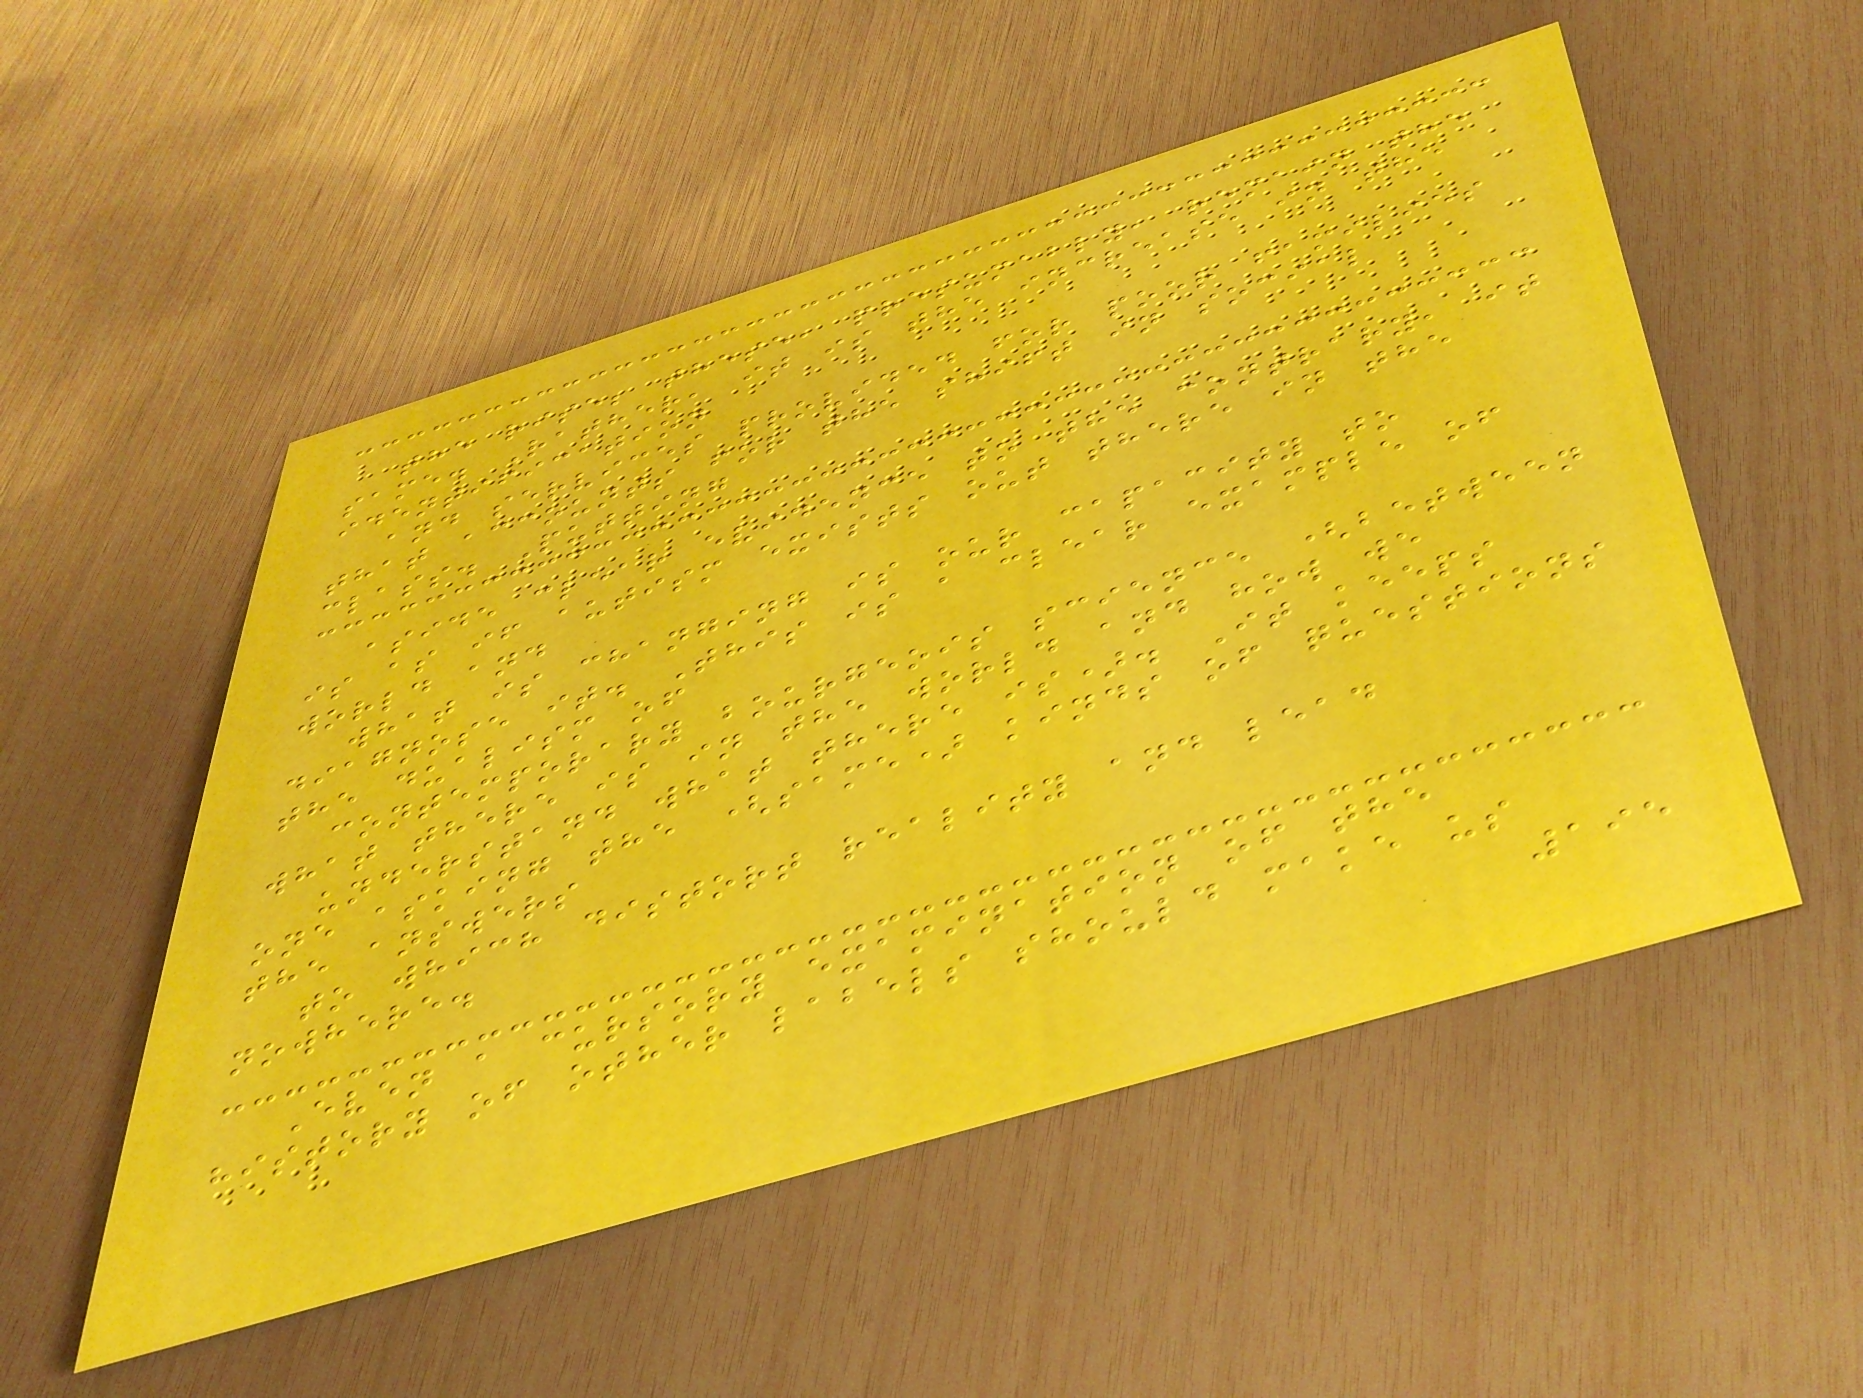the rise; these, presumably, remain the
same. Rather, it is the increase in the
identification
and services provided for poor families
that accounts for the shift in social
class. Putting
aside clear evidence to the contrary, it
is as if autism exists out there in the
world and
what is changing is our capacity to
diagnose it. This is a clear example of
the dualism of
contemporary bourgeois science (between
what there is in the world and how we
understand what there is). It keeps
one asking the (same) kinds of questions
the answers
to which distort reality and lead
nowhere.
Even a cursory examination of the
history of other labels should make us
195
